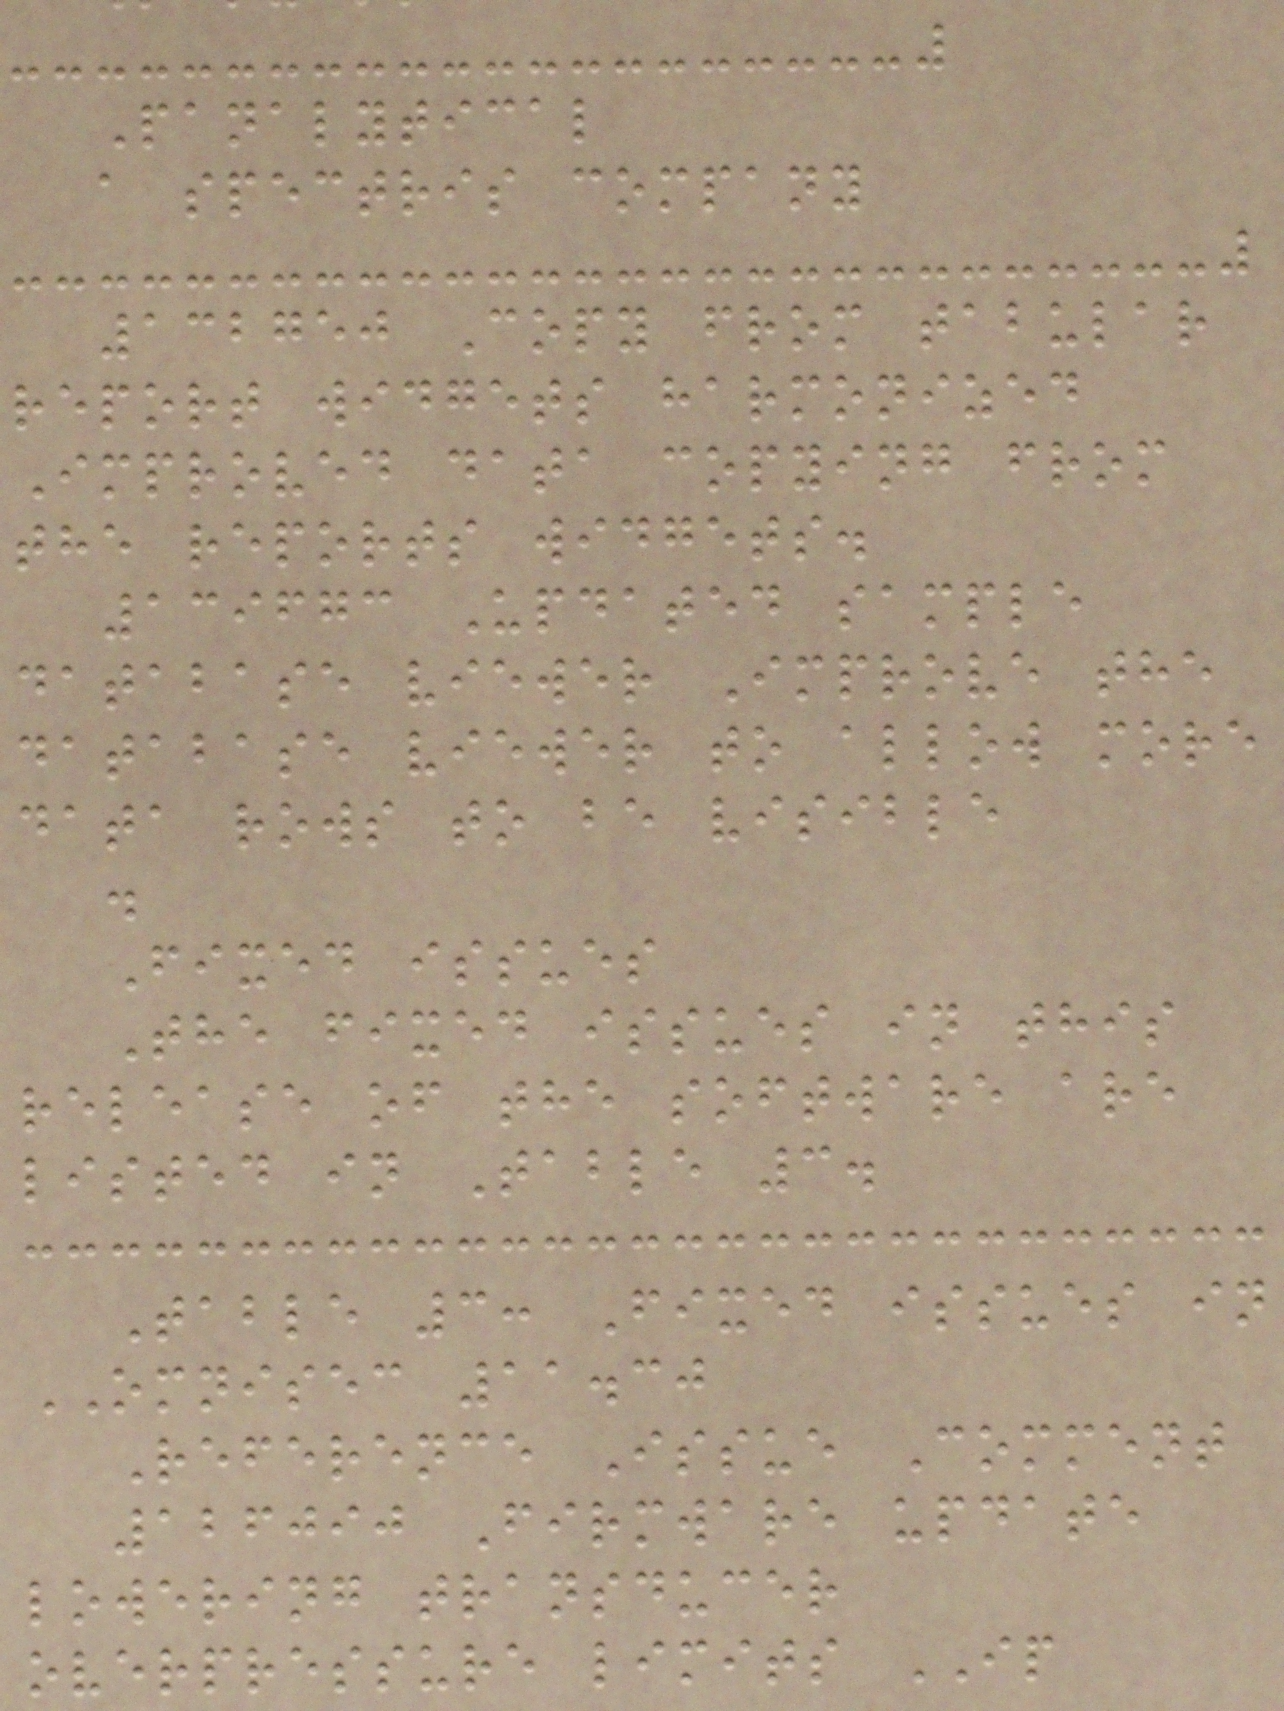Panalytical
a spectris company
132750 Copy from tabular
report widgets harmonized
Improved data copying from
the reports widgets.
139673 Updated sample
database viewer Improve the
database viewer to allow more
data rows to be visible
.
Fixed issues
The fixed issues in this
release of the software are
listed in Table 3.
Table 3: Fixed issues in
OMNISEC 11.30
Reference Issue Comment
126090 Firmware update
lowering transducer
overpressure limits IP
